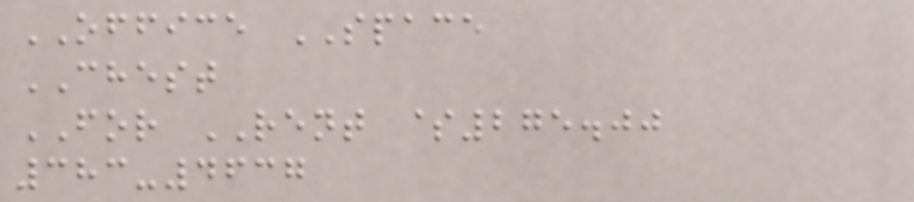OFFICE SPACE
CHEST
FOR RENT $275.00
383-4637
